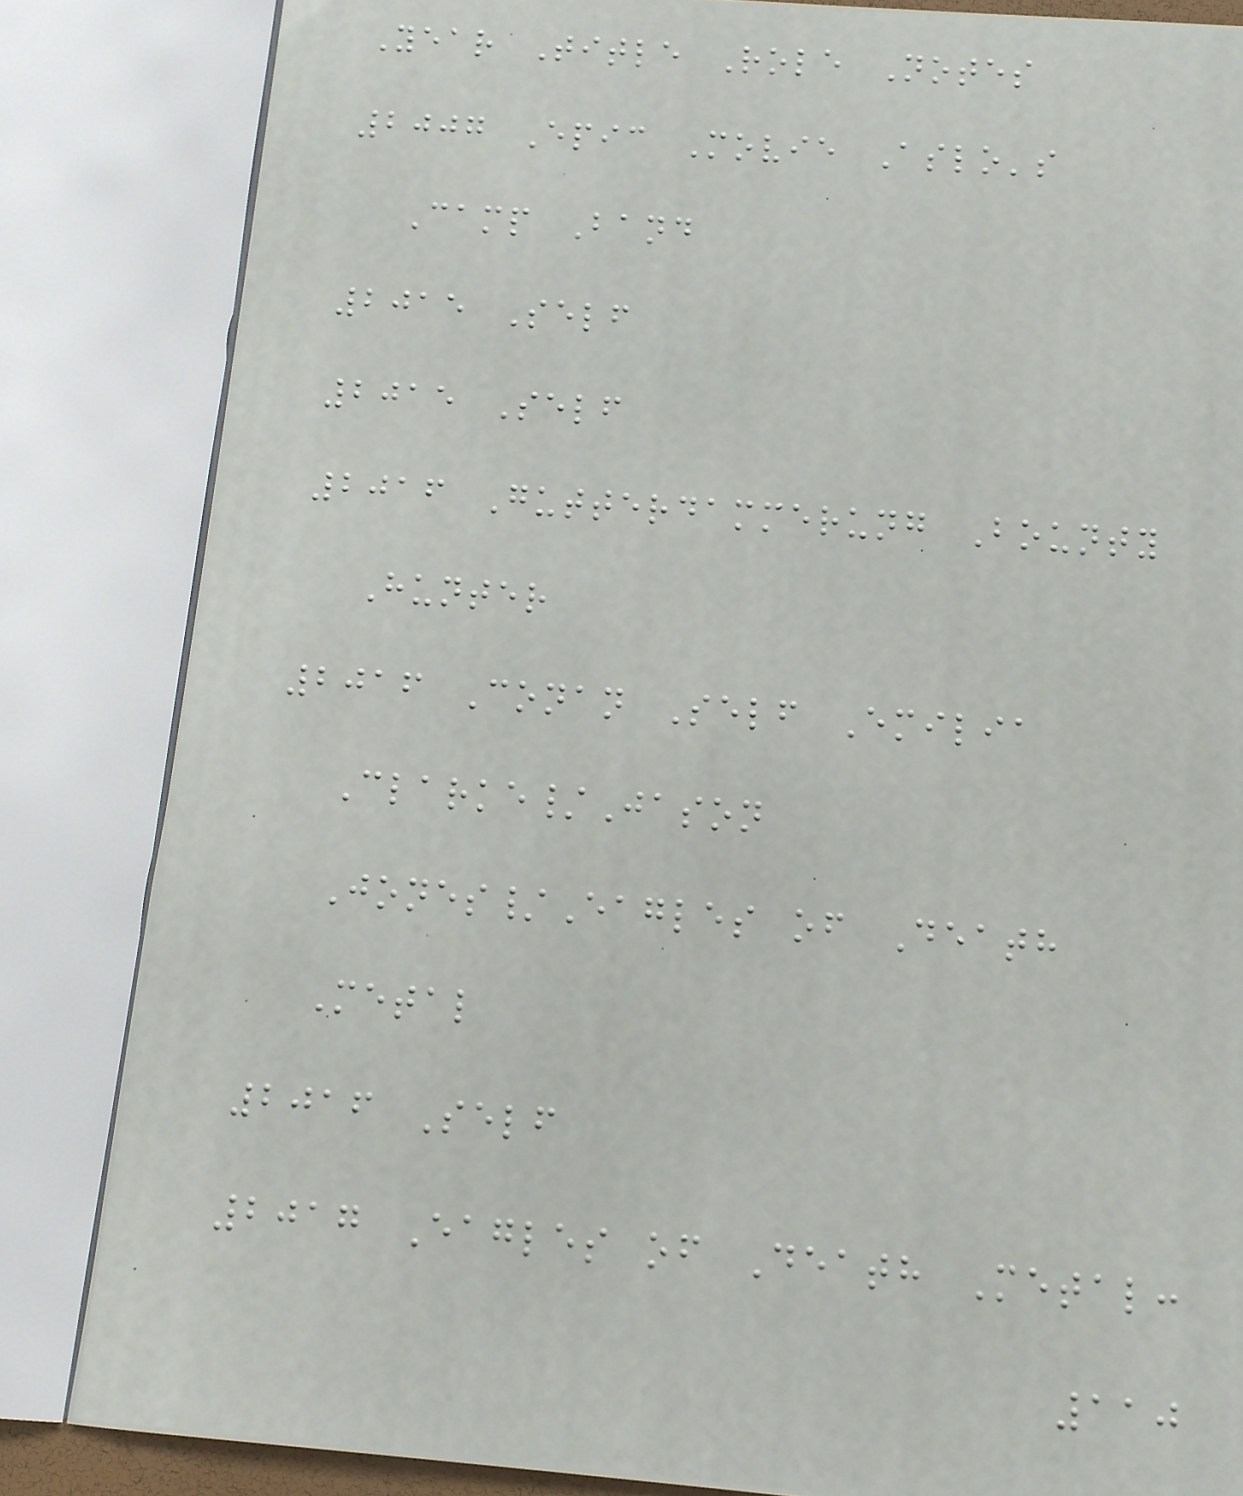Year Title Role Notes
2007 Epic Movie Aslo's
Camp Band
2015 Self
2015 Self
2016 Gutterdammerung Bounty
Hunter
2016 Conan Self Emilia
Clarke/Jason
Jones/Eagles of Death
Metal
2016 Self
2017 Eagles of Death Metal:
110
